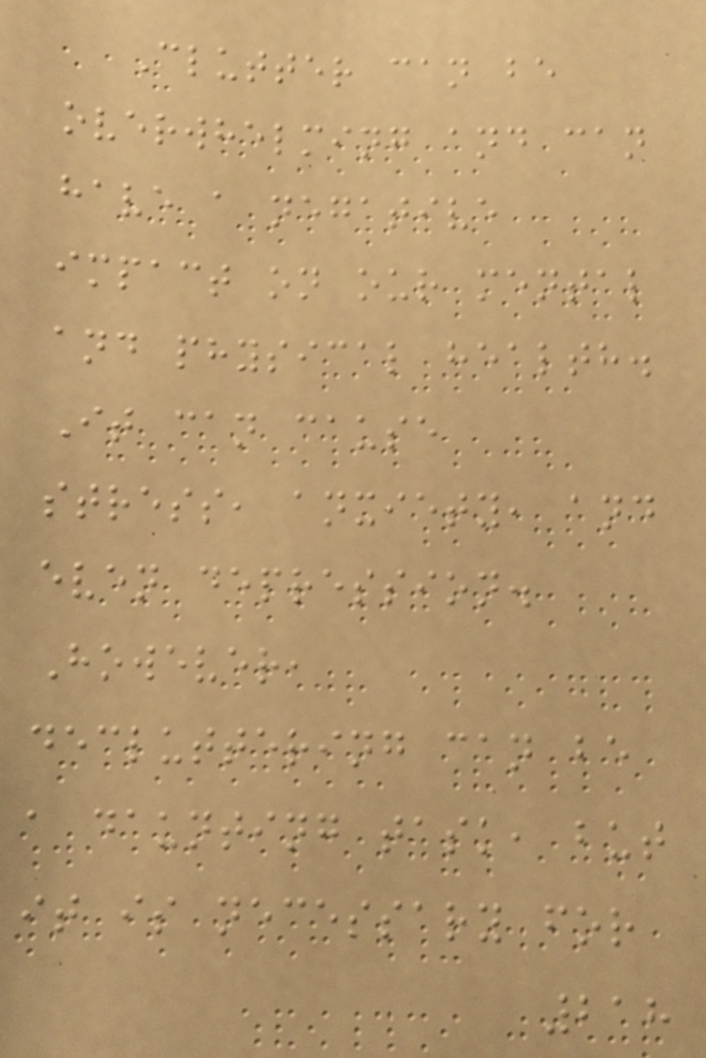Clutter can be
overwhelming and can
have a negative
impact on our mental
and physical health.
It can cause
stress, anxiety, and
even depression.
However,
decluttering can be
a daunting task, but
it is necessary for
218
